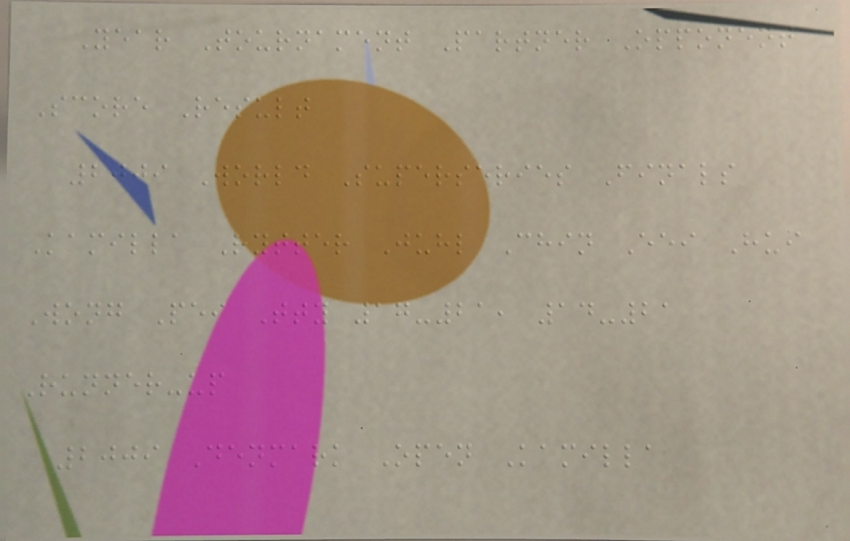Year Tournament Partner Opponent
Score Result
2009 World Superseries Finals
Kamilla Rytter Juhl Chin Eei Hui
Wong Pei Tty 17-21, 14-21
Runner-up
2009 Denmark Open Kamilla
